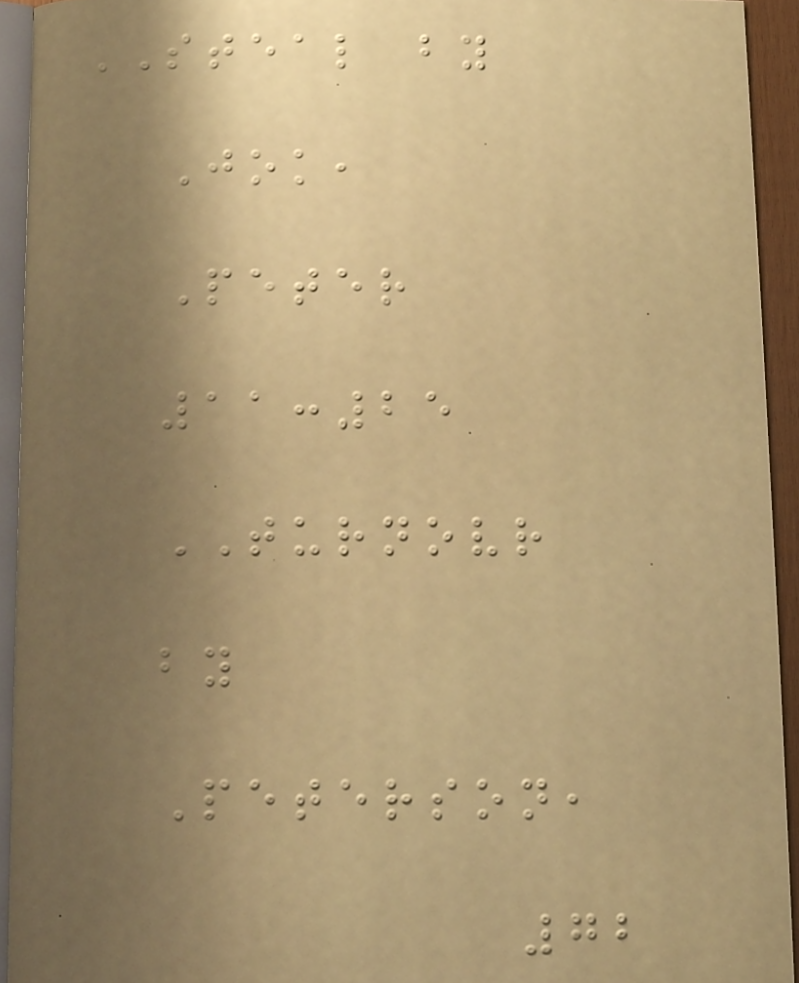STEAL by
Jok,
Peter
11:25
TURNOVR
by
Peterson,
72
